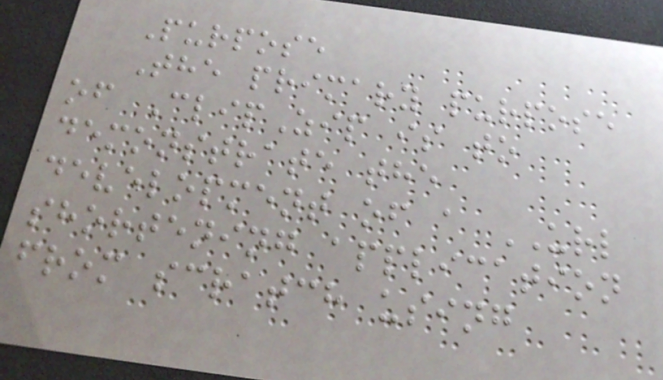Purpose
The primary purpose
of ClipZip is to
demonstrate the
development of a URL
shortening application
from scratch using
